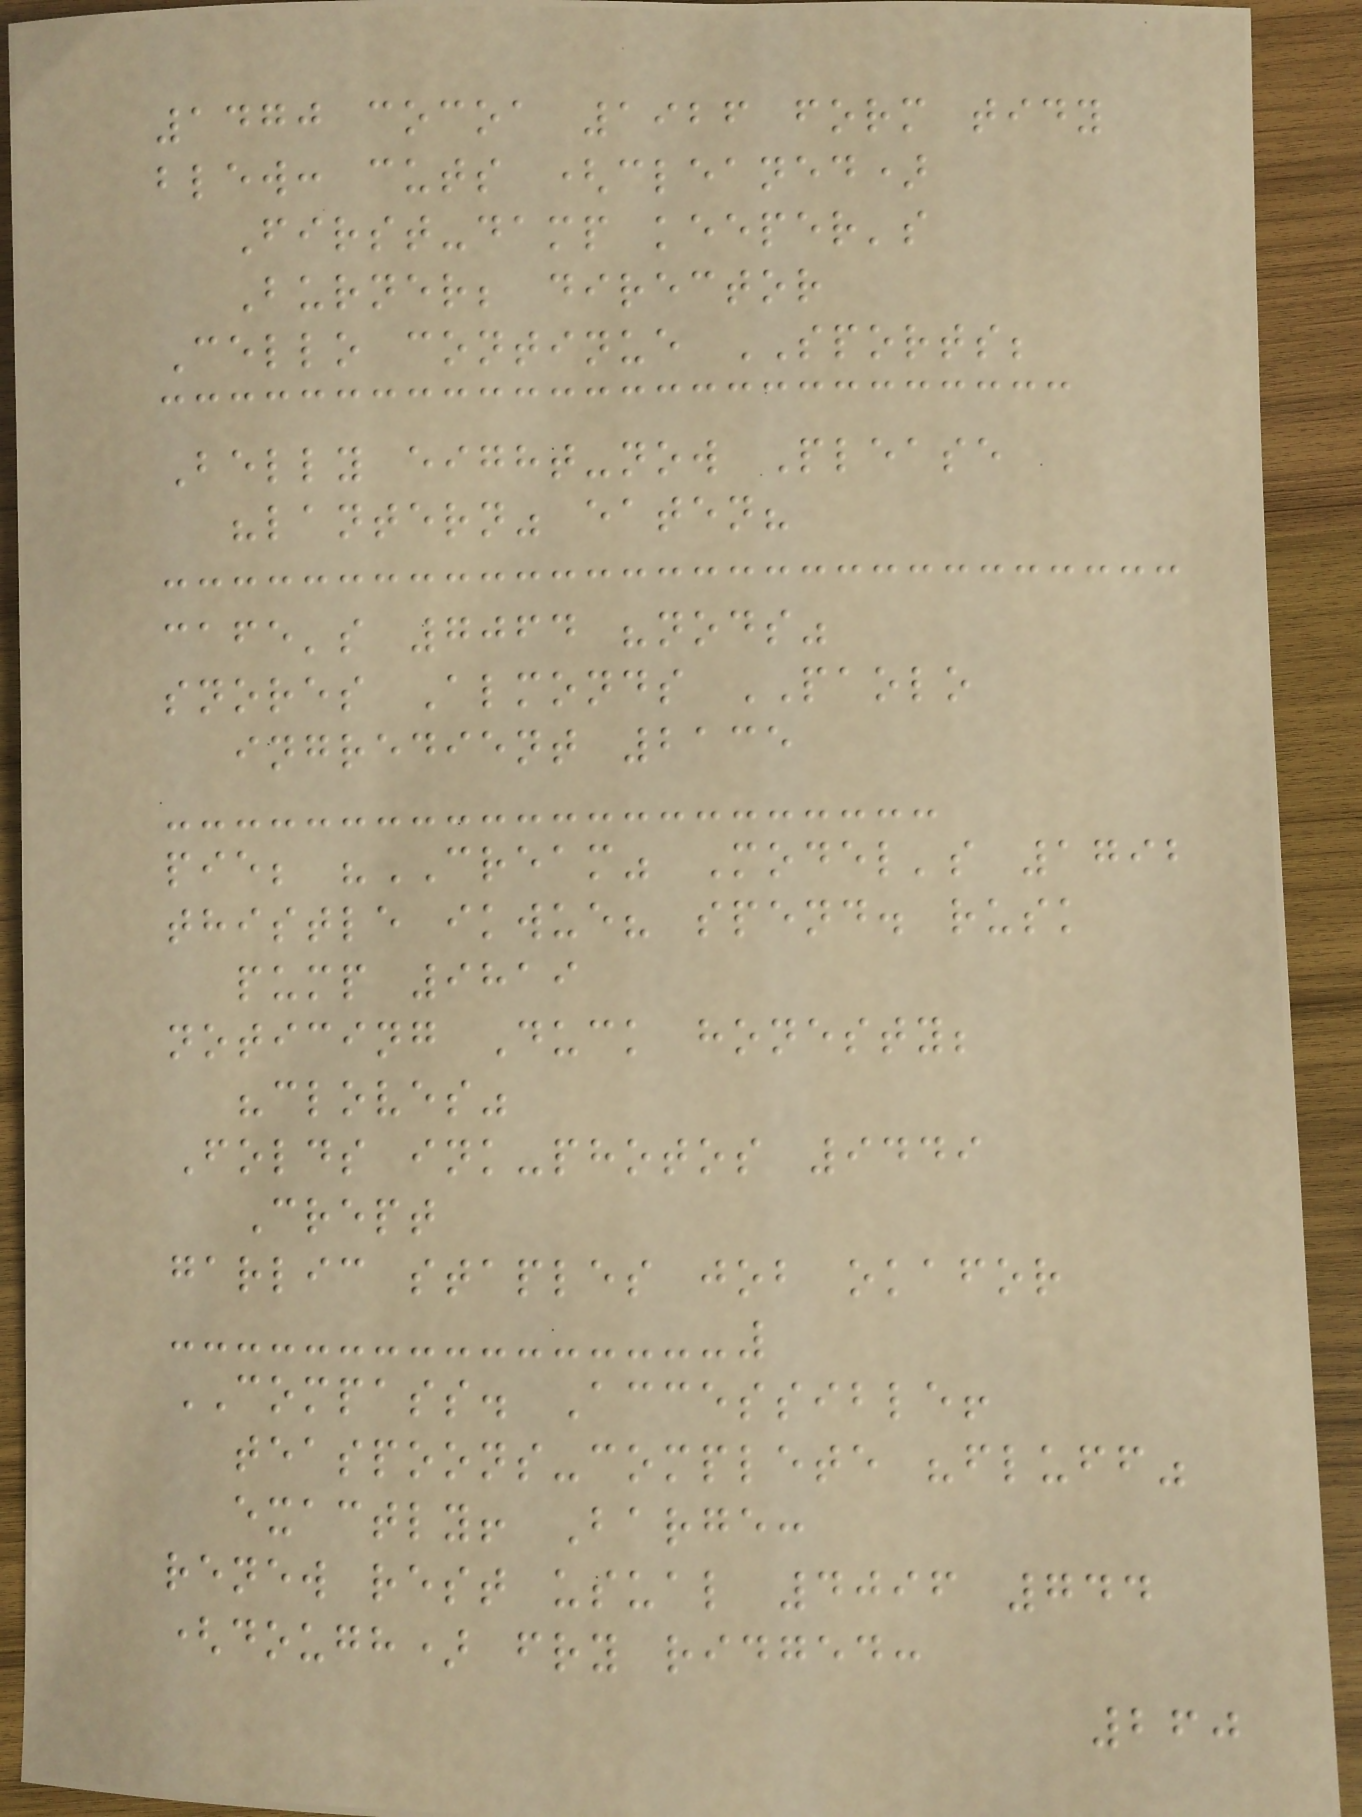1470 cocoa 1926 form tidy
blew: cuts (cleaned)
First-damp keeper's
Burner; director
Cello continue SPORTS;
Belly eight-now Please
"lantern" eaten?
cafe's 7064 "nods"
snores Almonds PAOLO
ingredient 2135
pie; "CREAM" Model's 1792
thistle ikwue? spend. rusk
pump 9819
noticing Duck honesty;
"cloves"
Folds ink-photos 9449
Crept
garlic staples job okafor
COMPASS. Accessible!
teaspoons-complete "fluff"
exactly! Barge:
renew rest usual 4096 744
(dough) fry ridged:
260
